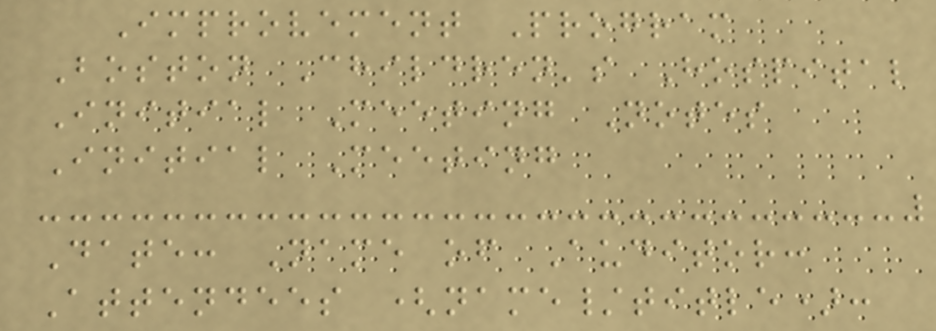Improvement Program
Boston Children's Hospital
Initial Meeting Notes
Initial Meeting
Date: Name of Auditor:
Attendees (name/title):
